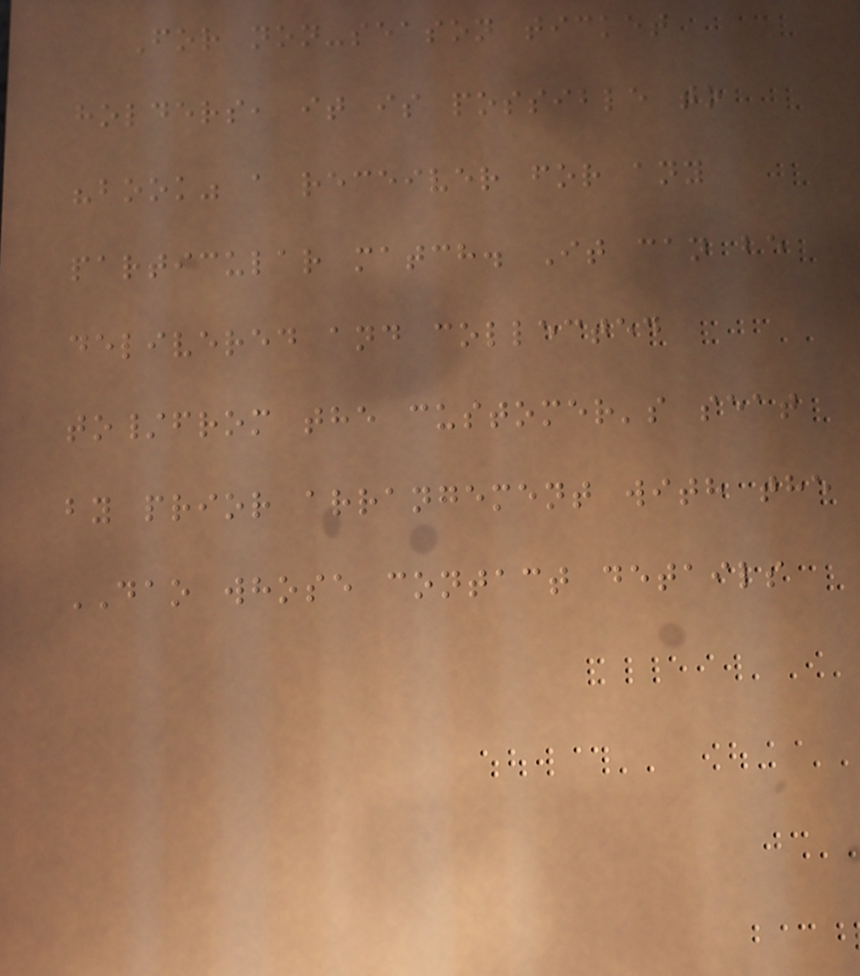For non-season ticket
holders, it is possible to
"book" a receiver for any
particular match. It can be
delivered and collected
to/from the customer's seat
by prior arrangement with the
DAO whose contact details
